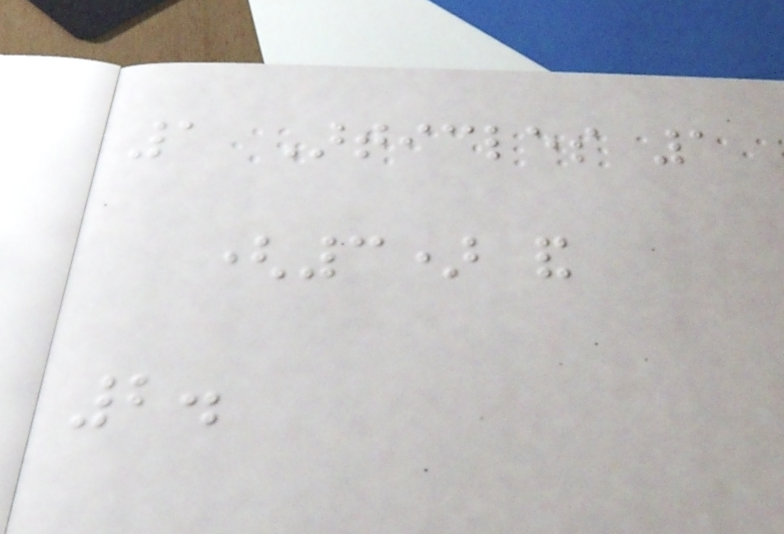1 Articles 1
(3) and
2.
